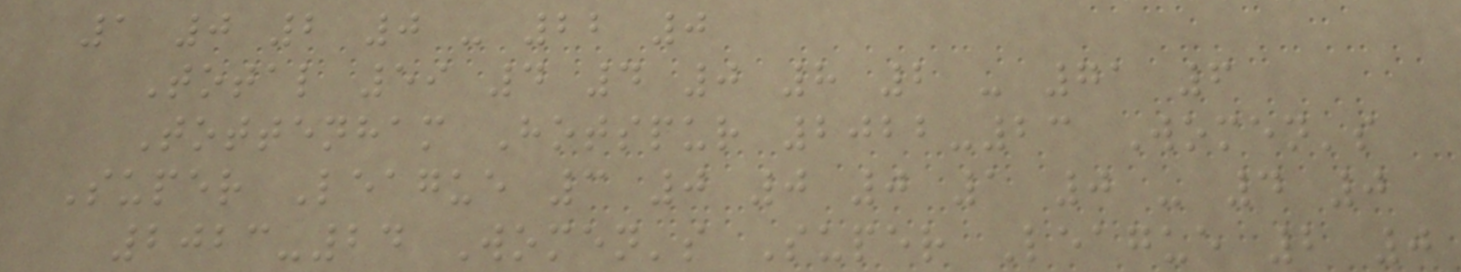1 0 2 0 - 22 0
Total 59 4 4 0 8 2 - 71 6
Tottenham Hotspur 2022-23 Women's
Super League 3 0 0 0 1 0 - 4 0
2023-24 Women's Super League 2 0
